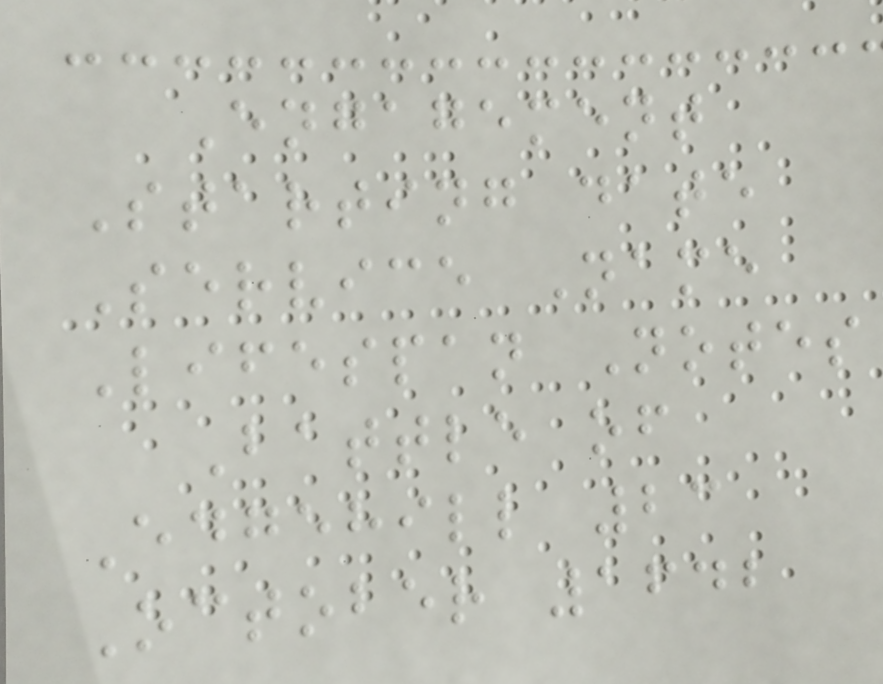Engagement
Starting date
Service Name
Lifespan Notes
Battle of
Edgehill 23
October 1642
